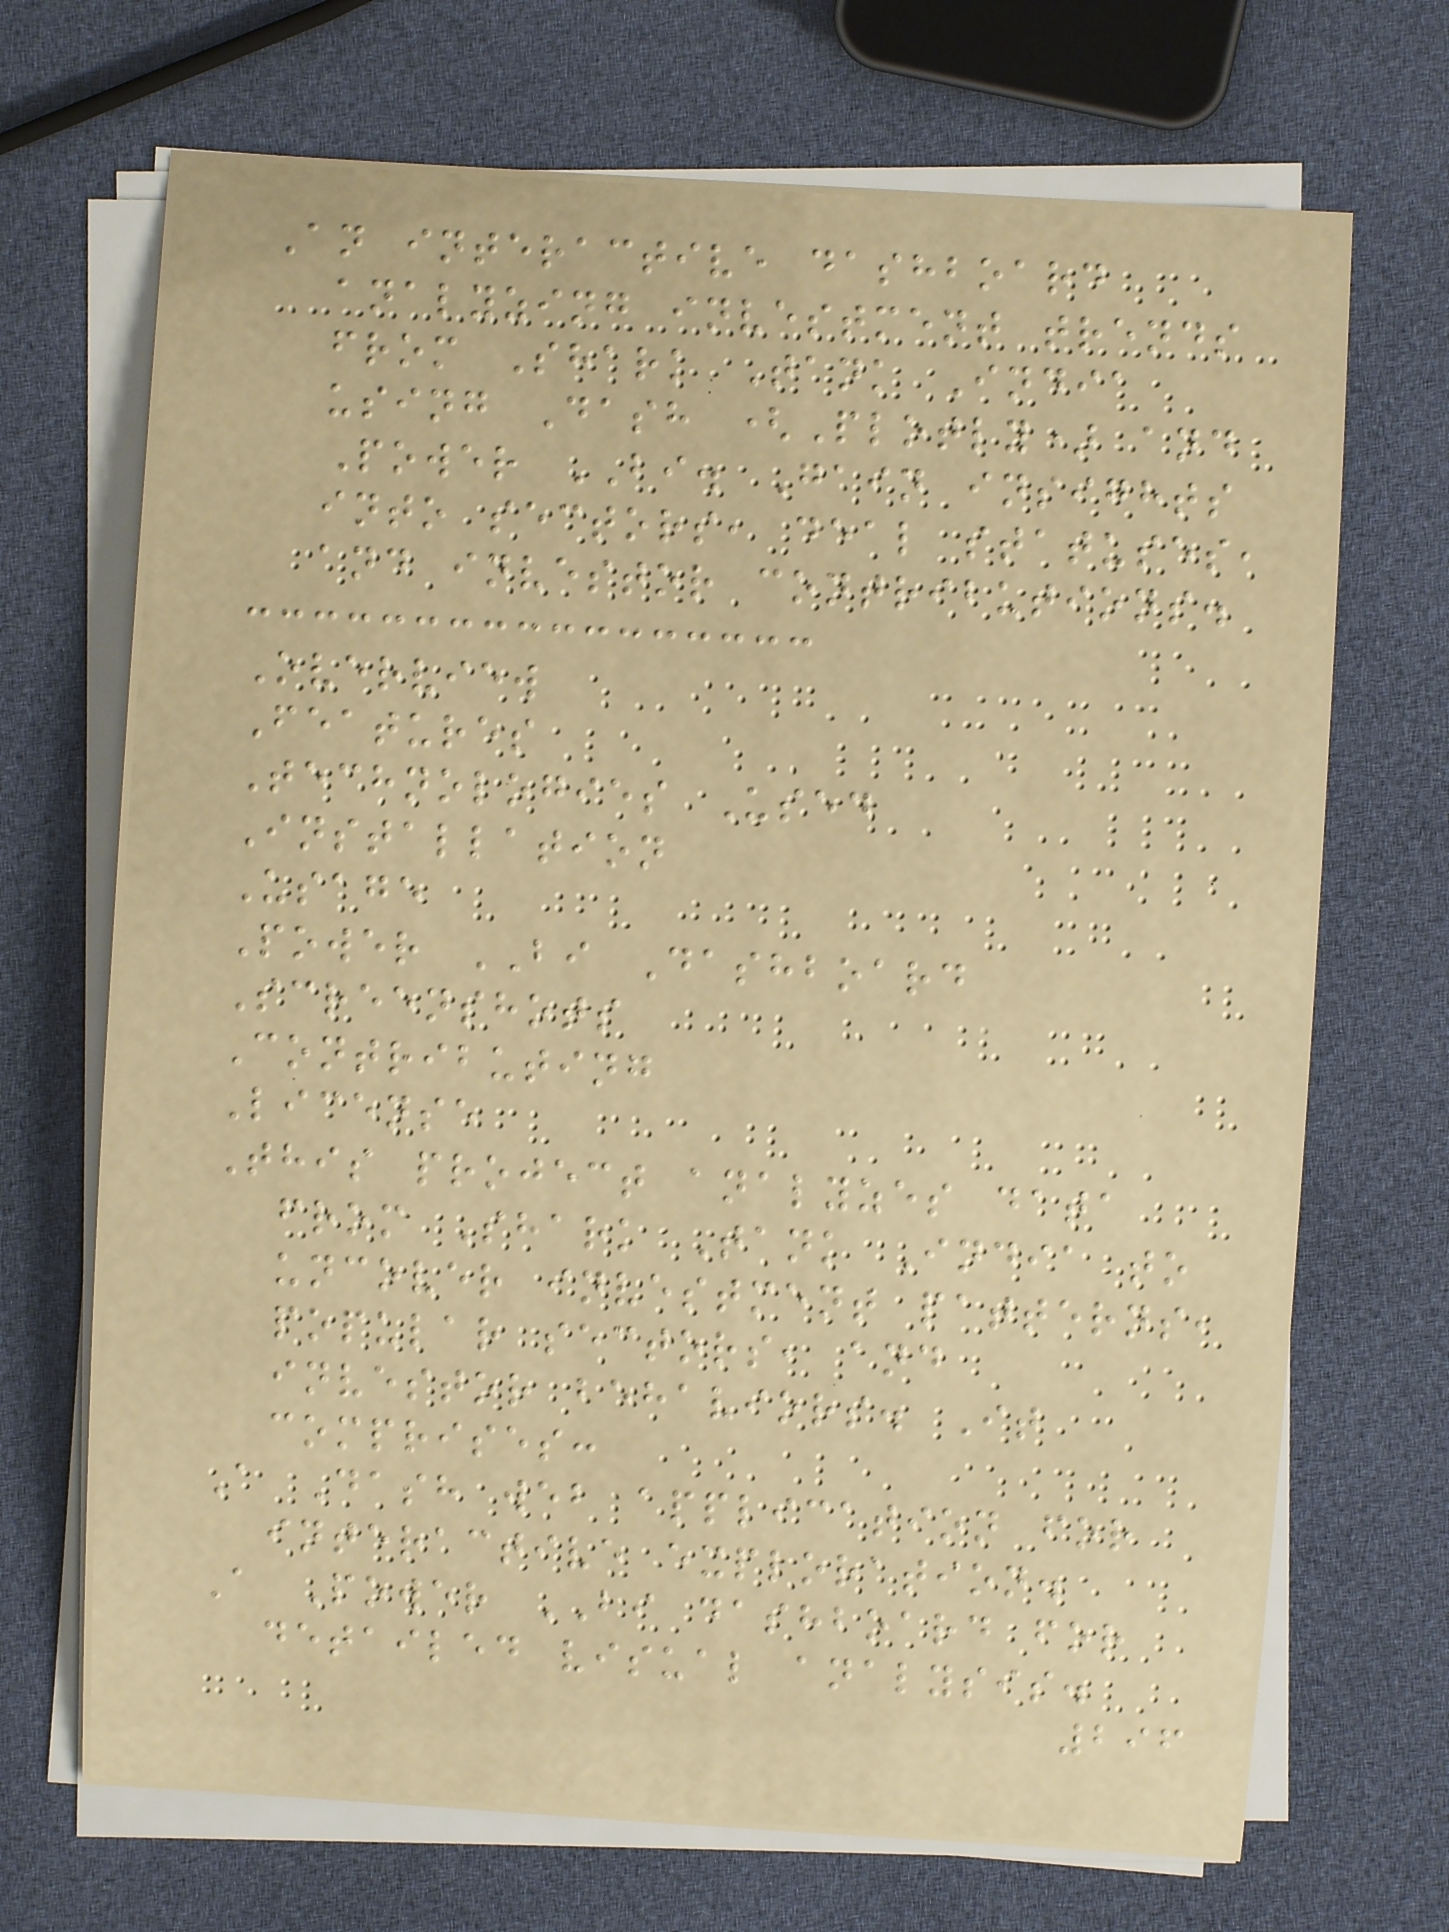An interactive dashboard
analyzing investment trends
from Shark Tank India
using Dash (Plotly) and
Power BI. Gain insights
into sectors, deal statuses,
and investor contributions.
Overview
Features
Technologies Used
Installation
Usage
Power BI Dashboard
Screenshots
Contributing
License
This project analyzes data
from Shark Tank India to
uncover investment patterns,
popular sectors, and
investor behaviors. It
comprises:
A Dash web application for
interactive exploration.
A Power BI dashboard for
detailed visual analysis.
296
